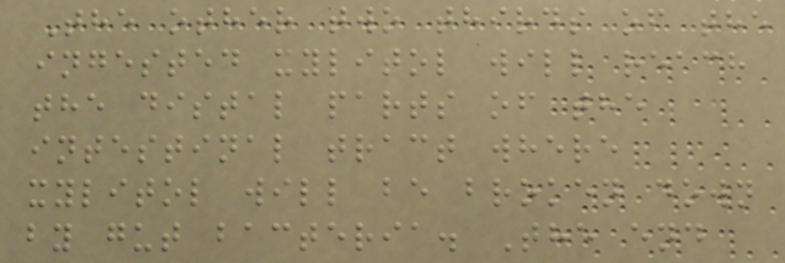The other two thirds of the
ingested xylitol will reach
the distal parts of the
intestinal tract where
xylitol will be broken down
by gut bacteria. The end
